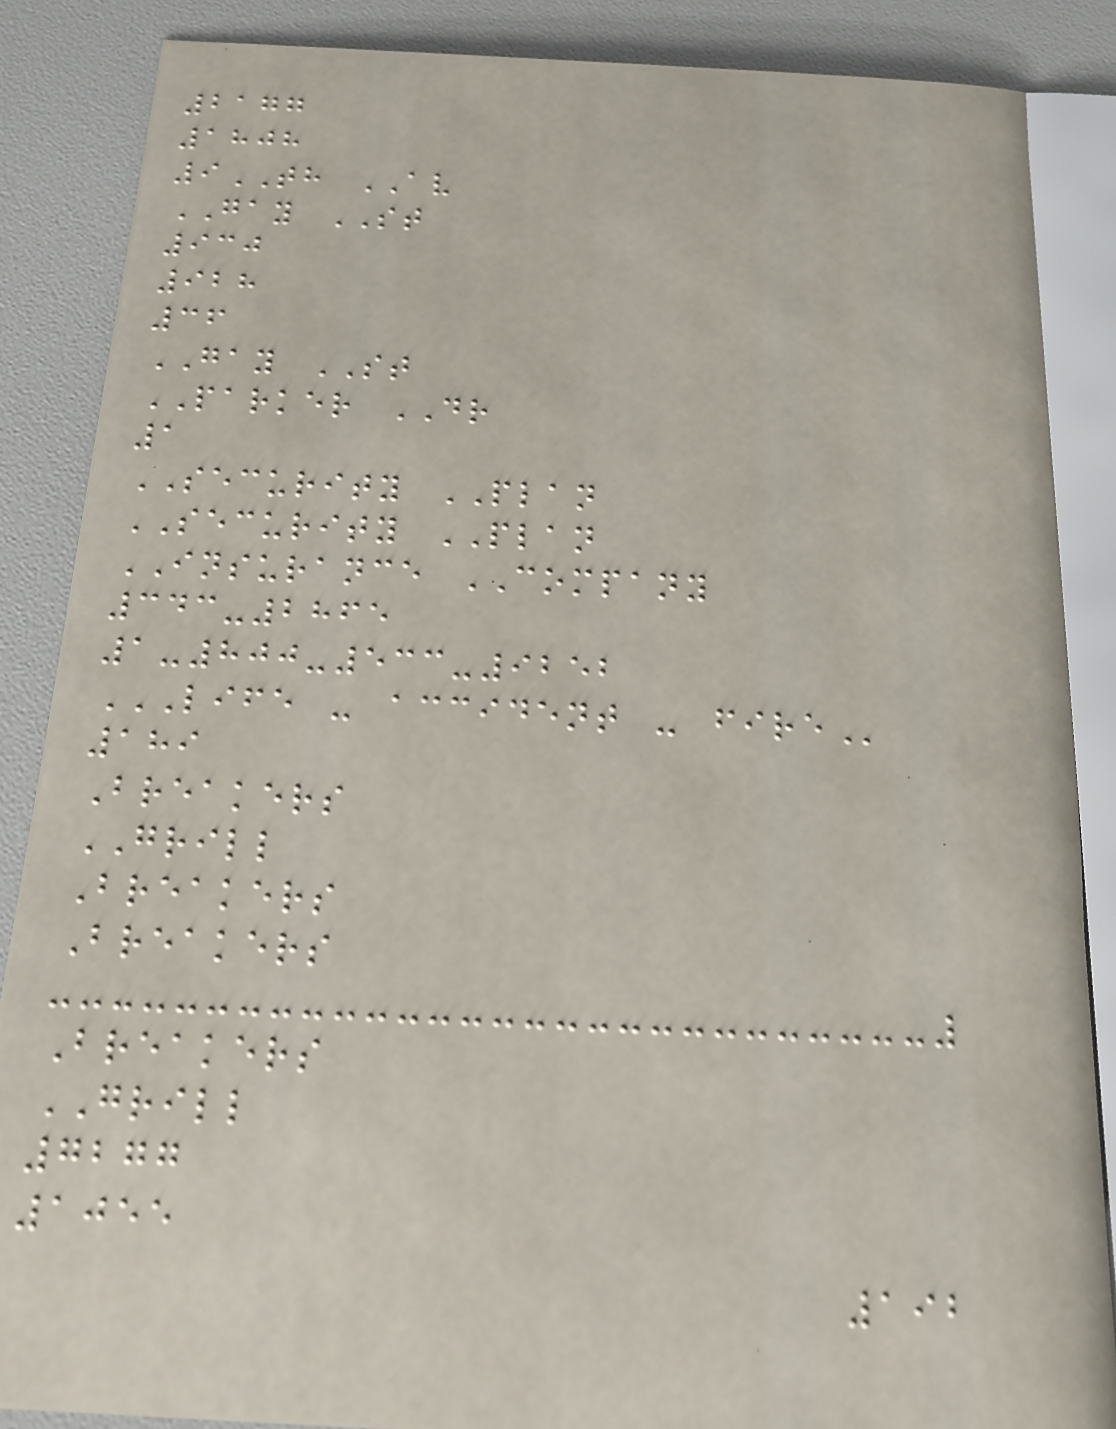2177
1808
9TH AV
GAY ST
930
928
36
GAY ST
PARKER DR
1
SECURITY PLAN
SECURITY PLAN
INSURANCE COMPANY
343-2865
1-800-533-9252
LIFE - ACCIDENT - FIRE
189
Breakers
GRILL
Breakers
Breakers
Breakers
GRILL
7277
1055
192
